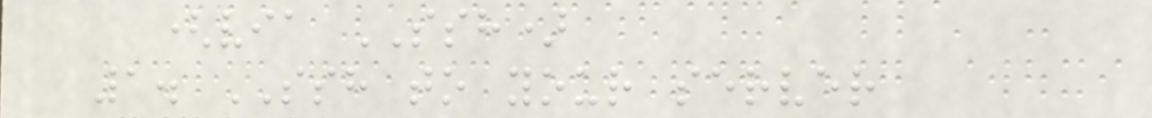(via SSH)
1. SSH to your server
